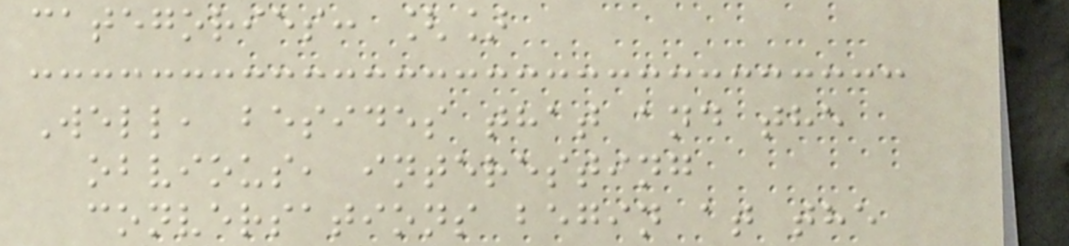categories: []
Well, besides that and the
obvious, interesting
conversations begin at the
